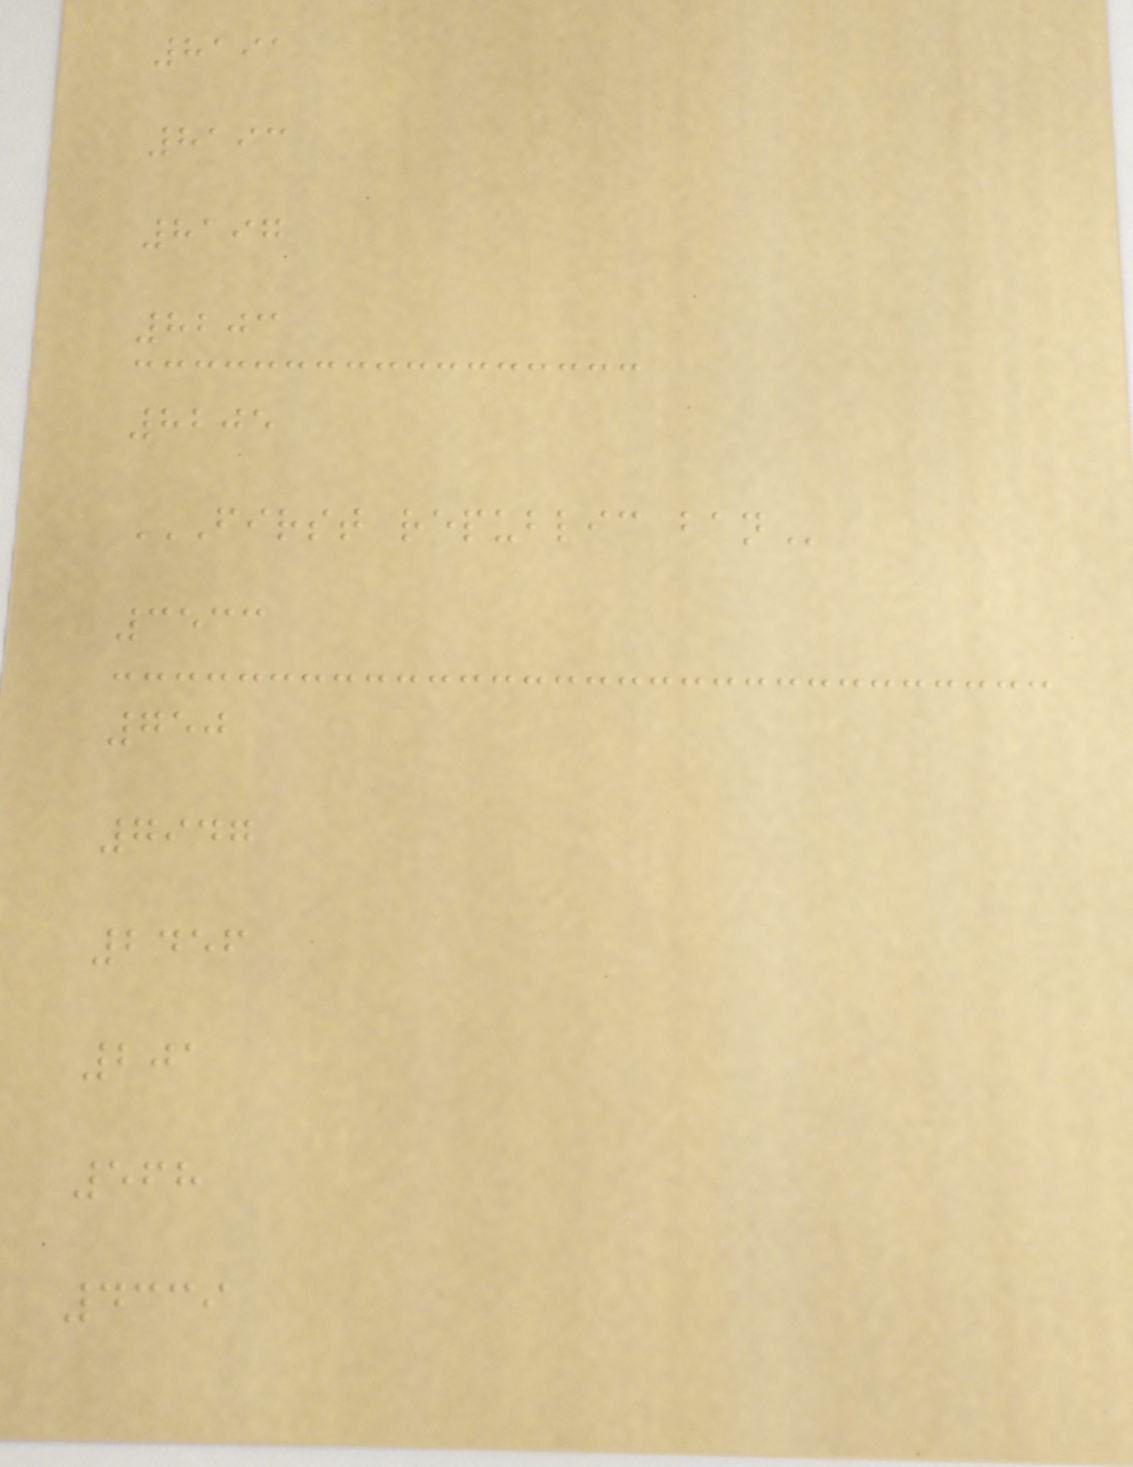8191
8193
8197
8203
8205
FIRST REPUBLIC BAN
3533
750
7947
2456
201
568
4339
